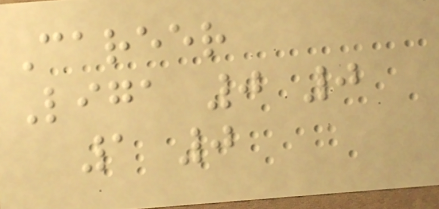Career
Liga 0 0
1 0
